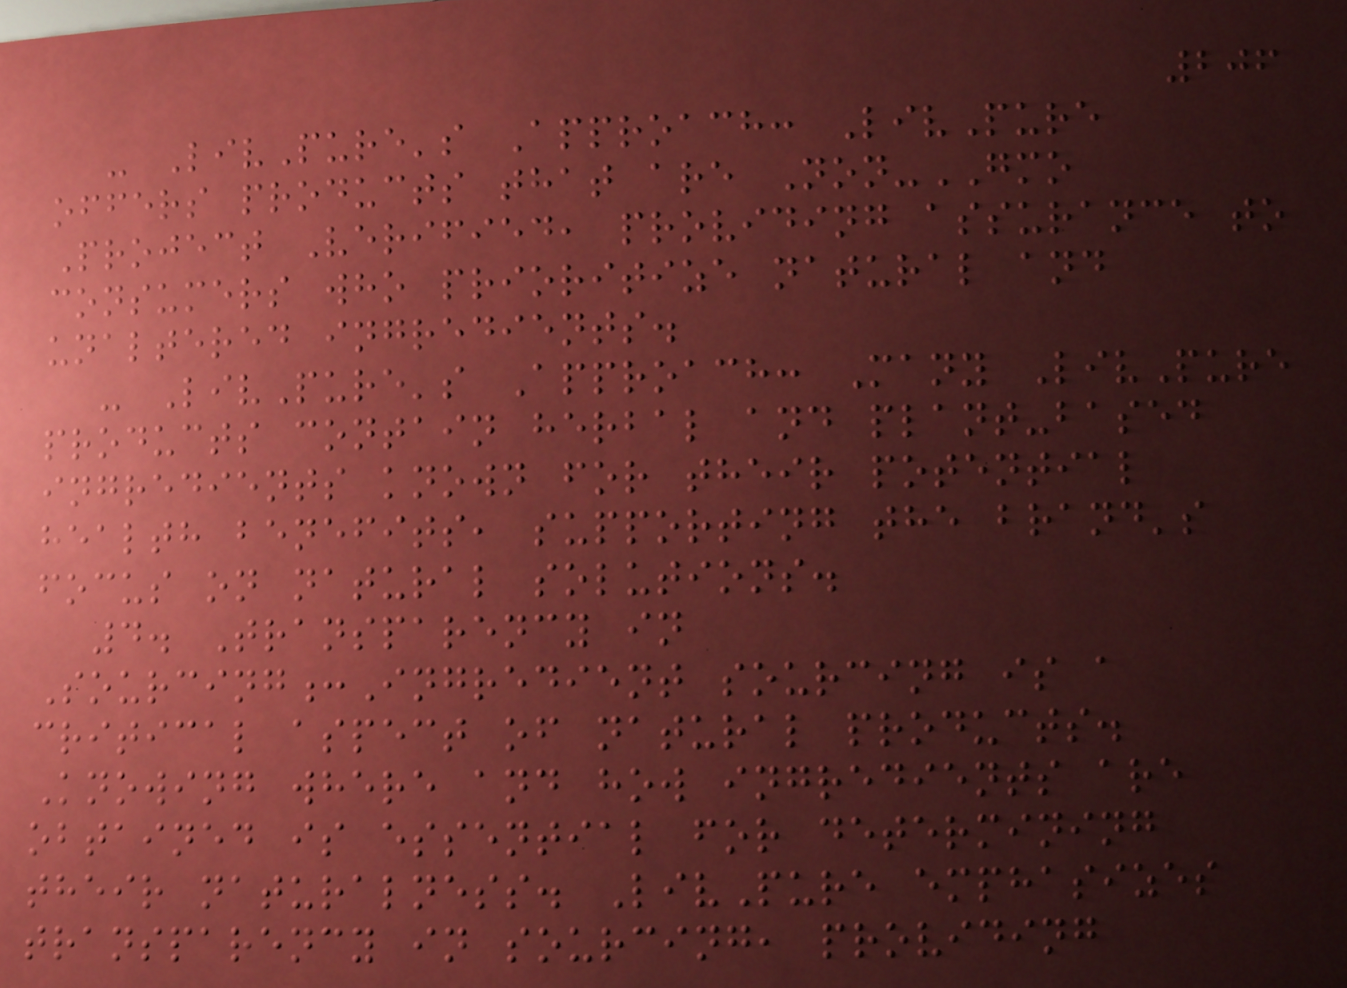206
- LivPure's Approach: LivPure
offers products that are Non-GMO
Project Verified, providing assurance to
consumers who prioritize natural and
unaltered ingredients.
- LivPure's Approach: Many LivPure
products contain herbal and plant-based
ingredients known for their potential
health benefits, supporting the brand's
focus on natural solutions.
4. Transparency in
Sourcing:Ingredient sourcing is a
critical aspect of natural products.
Knowing where and how ingredients are
obtained is essential for determining
their naturalness. LivPure emphasizes
transparency in sourcing, providing
